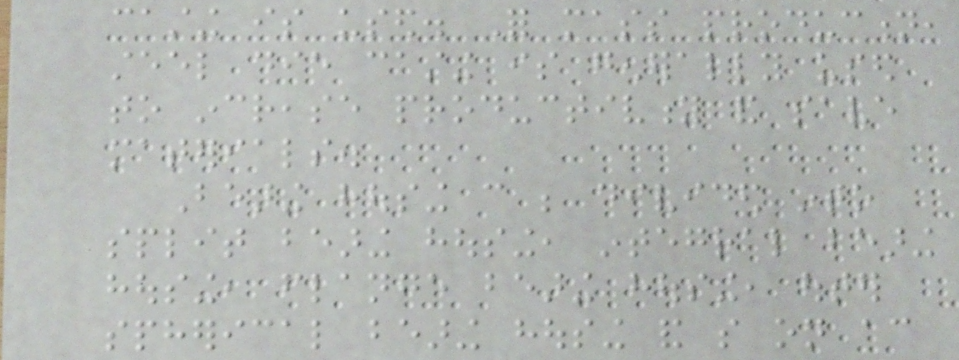casting is used. For mass production,
steel die casting is generally used
to increase productivity and save
materials.
Bearing housing can be divided into
split bearing housing, integral bearing
housing, flange bearing housing, outer
spherical bearing housing and so on according
